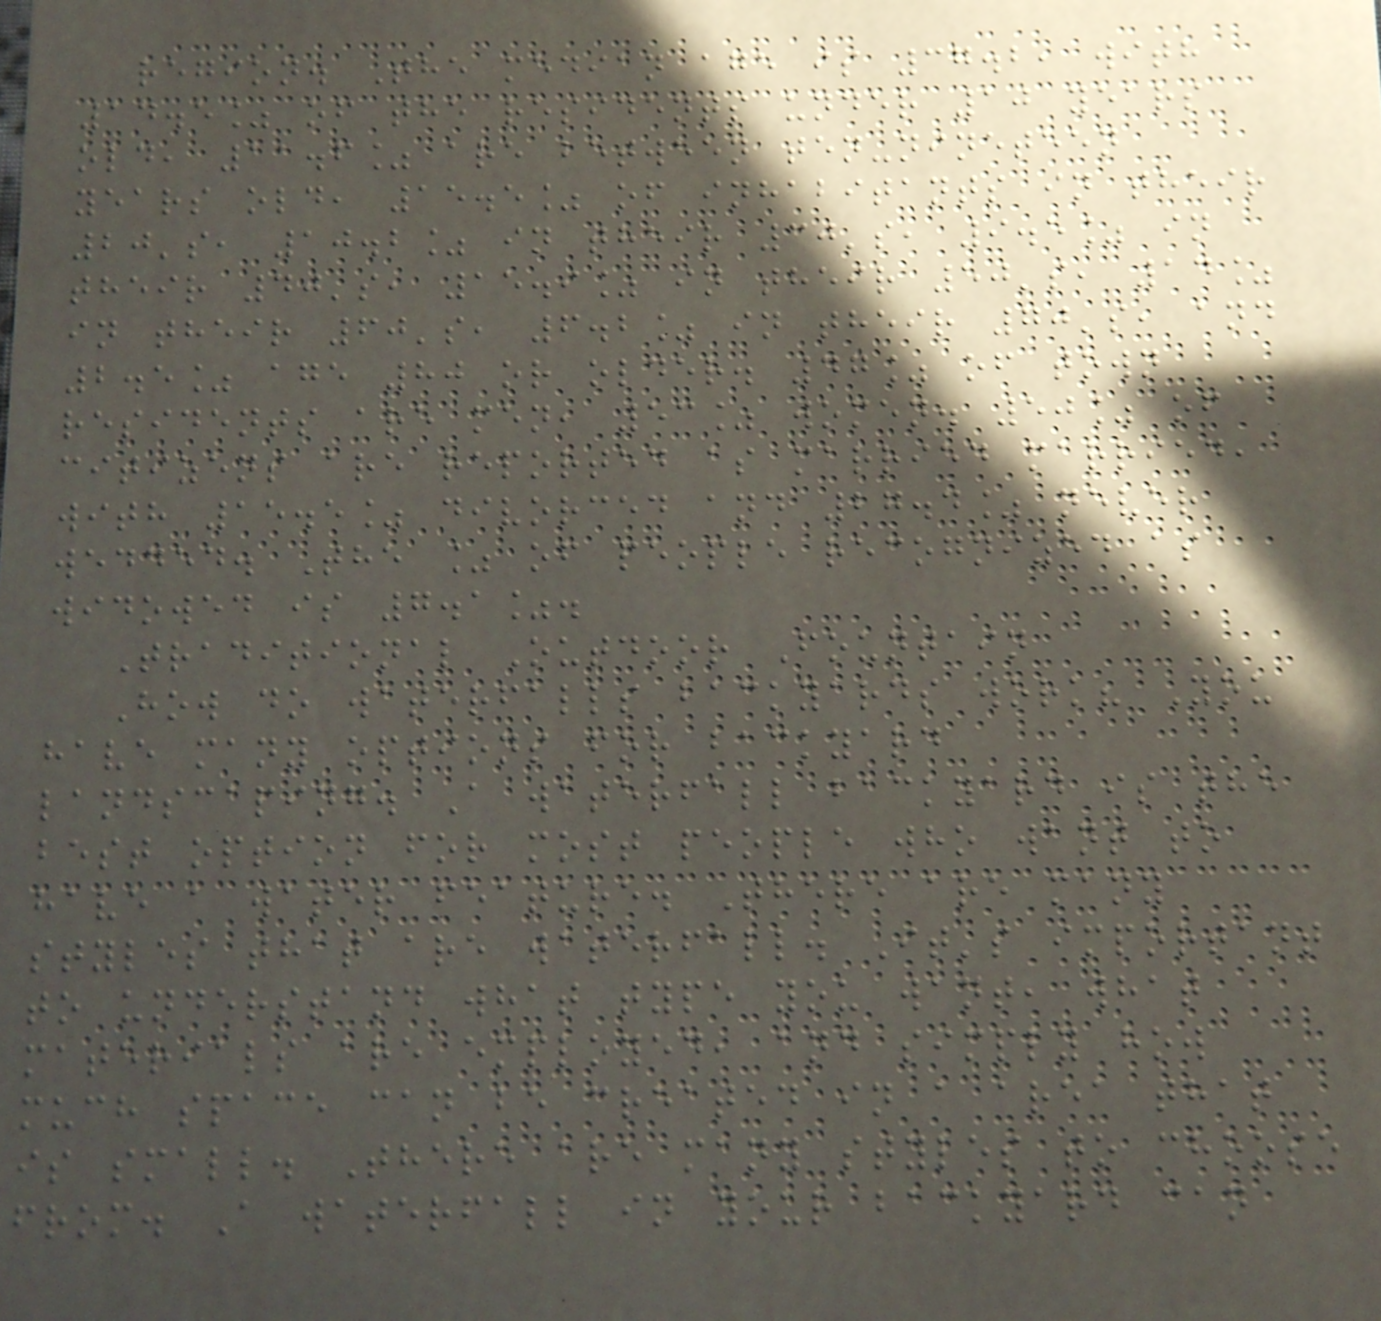region. The median age is 37.2, with
14.5% of the residents under 10 years
old, 11.6% are between ten-nineteen
years old, 15.5% of inhabitants in their
20's, 10.2% in their 30's, 9.5% in
their 40's, 15.9% in their 50's, 14%
in their 60's, 6.2% in their 70's, and
2.5% age 80 or older. 47% of town
residents are men, 53% women. 50% of
citizens are reported as married married,
with 15.5% divorced and 27.4% never
wedded. The % of people recognized as
widowed is 7.1%.
Traditional Outdoor Fountain
How do waterfalls backyards work? You
have many options for backyard
landscaping. A waterfall backyard is the
best option for most people who want to
have a water feature. There are many
styles that are waterfall. It's important
to understand what type you want, what
materials are employed, and simply how
much space can be created in a area that
is small. There are many styles to choose
from. A waterfall in your backyard can
